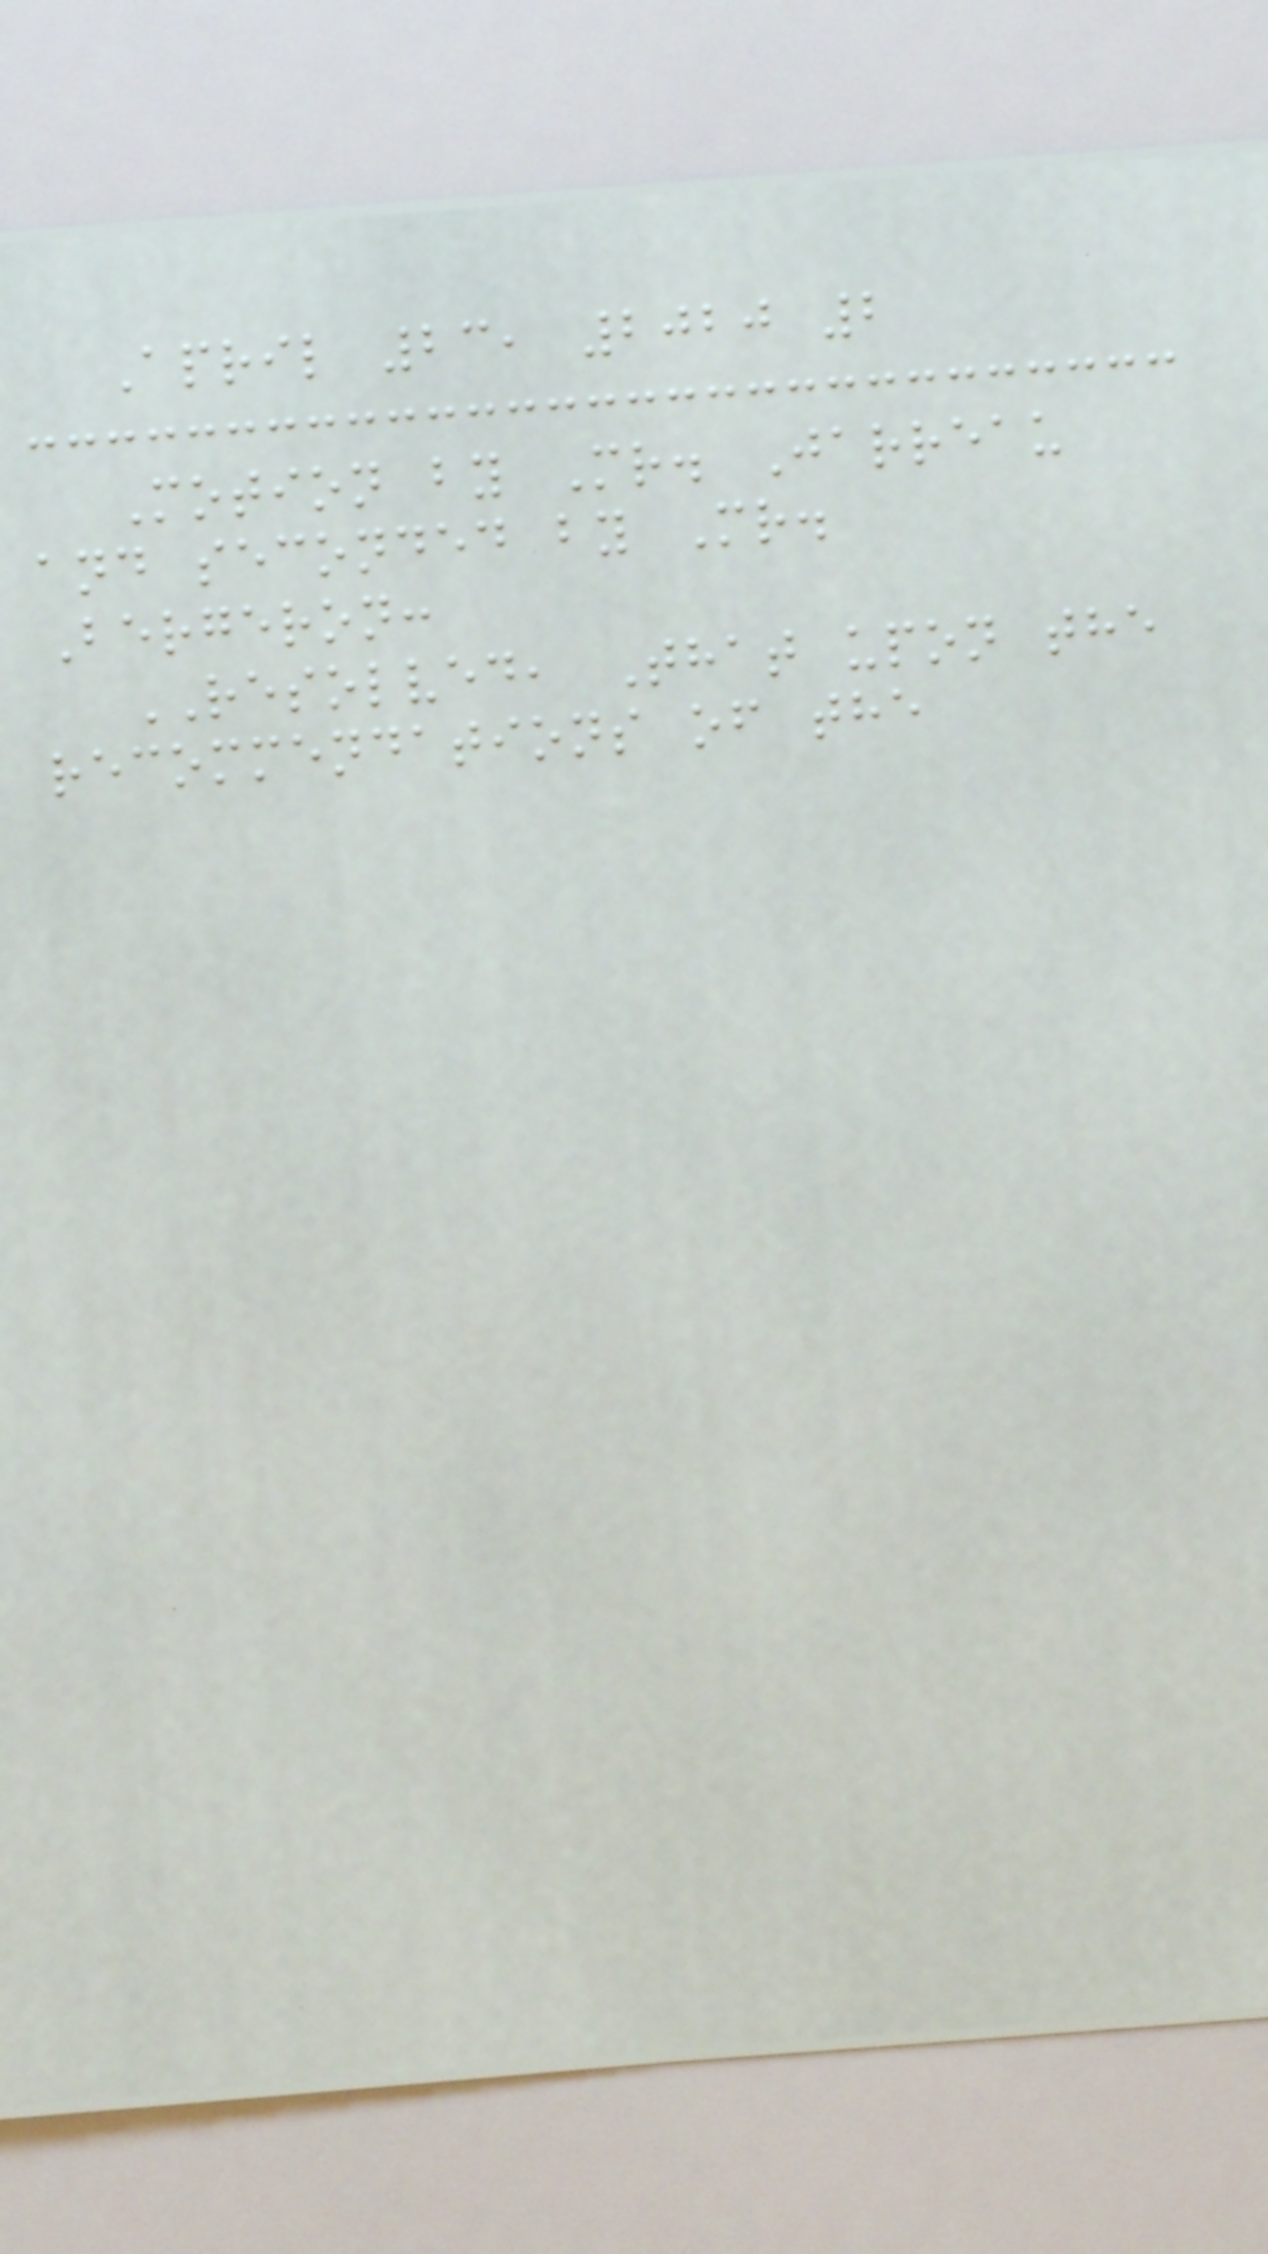April 23, 2020 2
Motion by Mr. Jarreau
and seconded by Mr.
Bergeron:
RESOLVED, That upon the
recommendations of the
